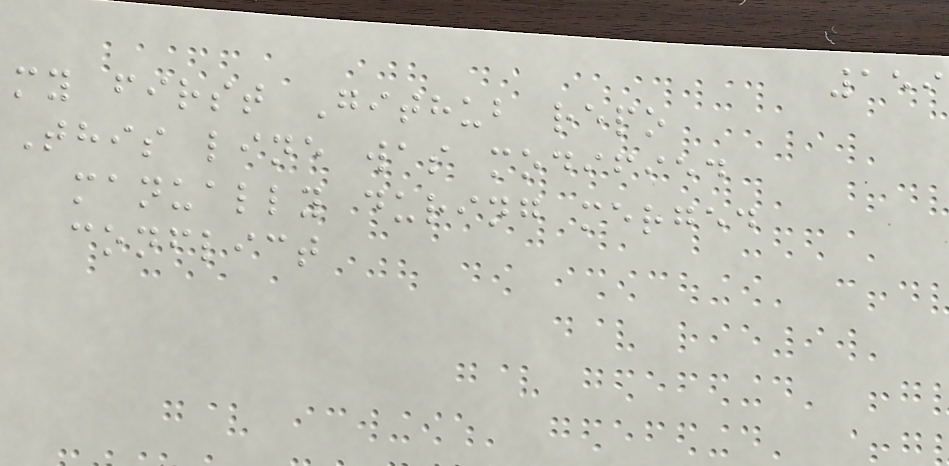159
my first Github repo
This line was modified
manually during merged
conflict
